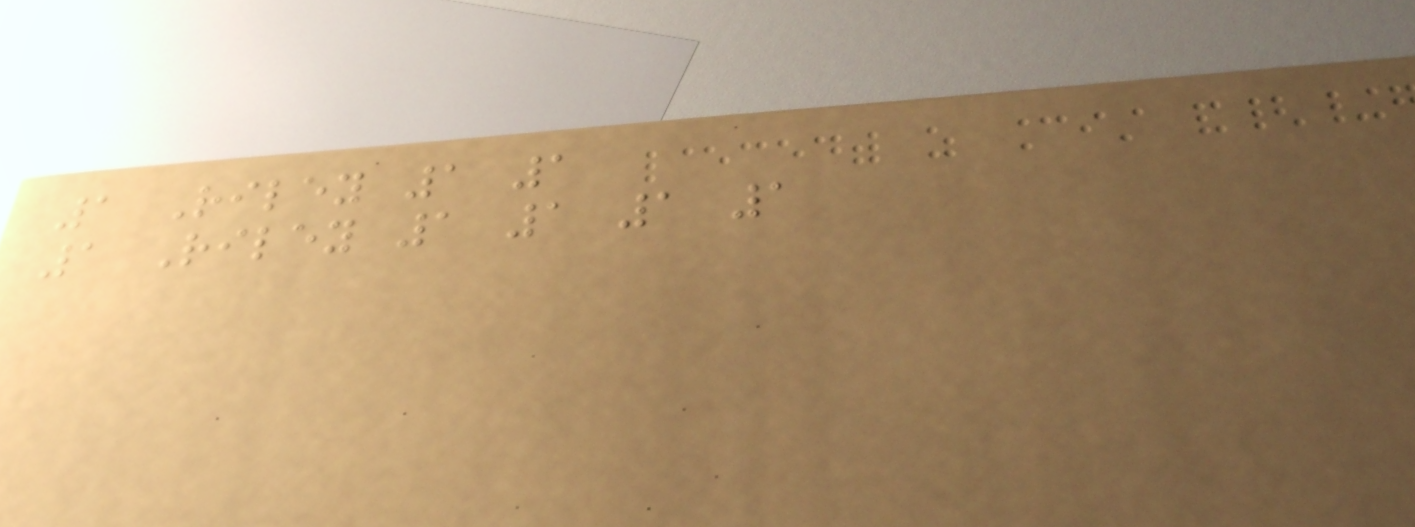1 Riley 1 1
1 Riley 1 1 1 1
